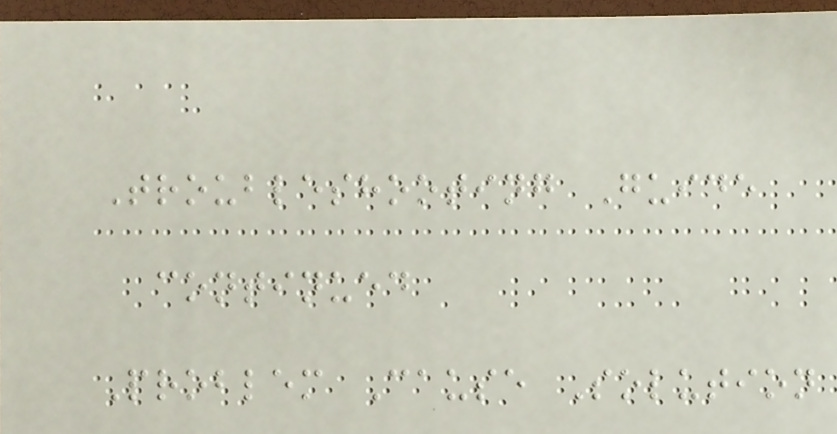Troubleshooting Guide
continued
Problem Cause Solution
